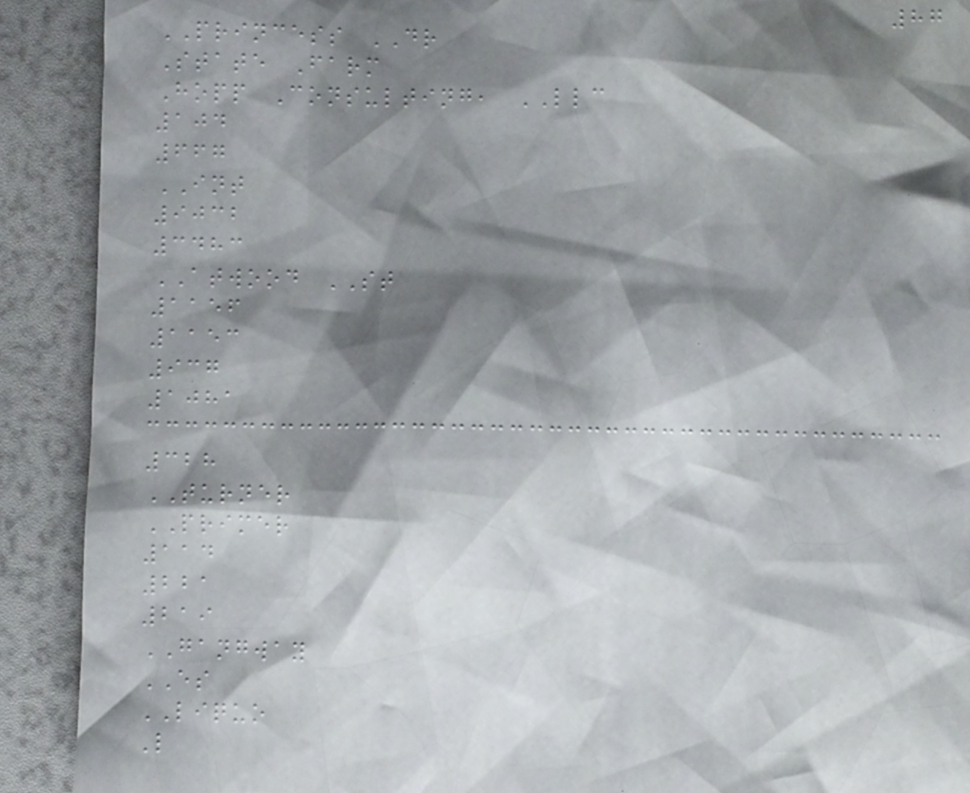87
PRINCESS DR
State Farm
Hopp Consulting, LLC
104
667
INT
9032
3483
ATWOOD ST
1156
1153
937
1081
328
TURNER
PRIMER
114
221
219
GANGWAY
ES
LIQUO
L
